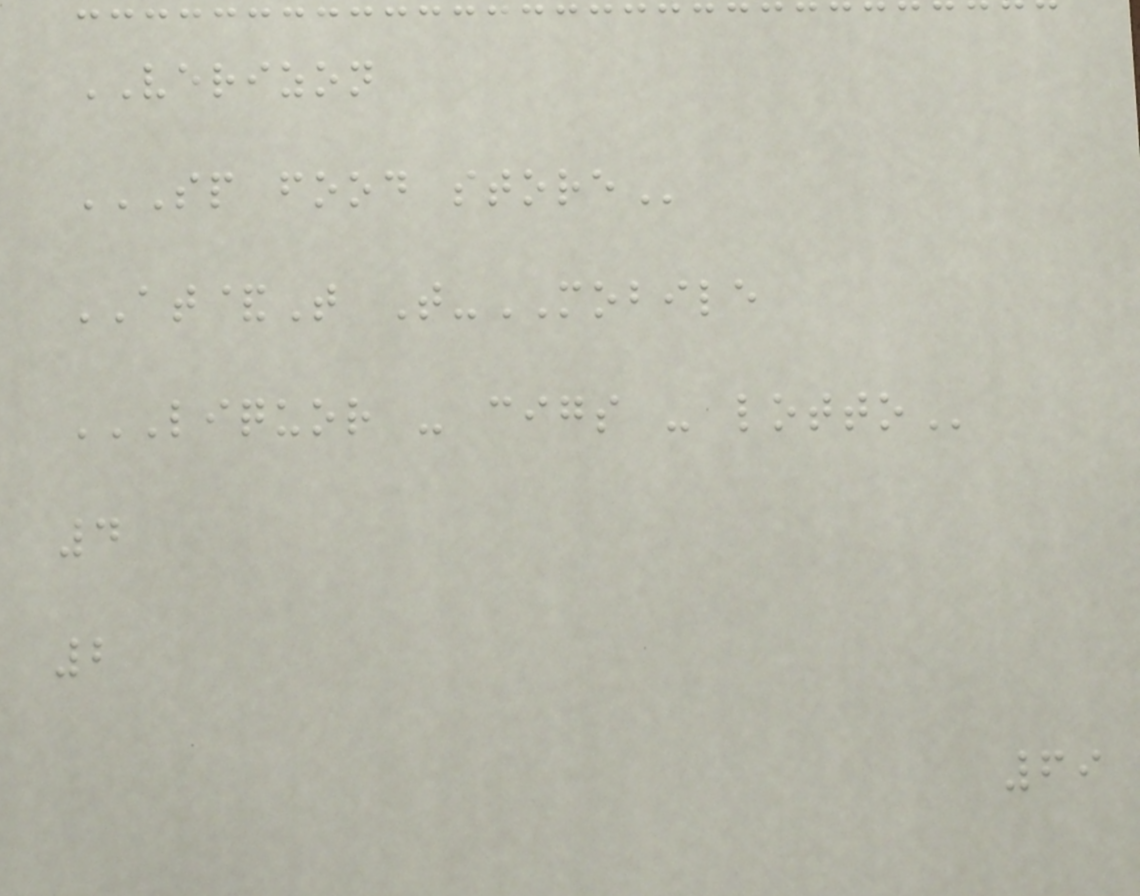VERIZON
SP FOOD STORE
AT&T T-MOBILE
LIQUOR - CIGS - LOTTO
4
2
69
